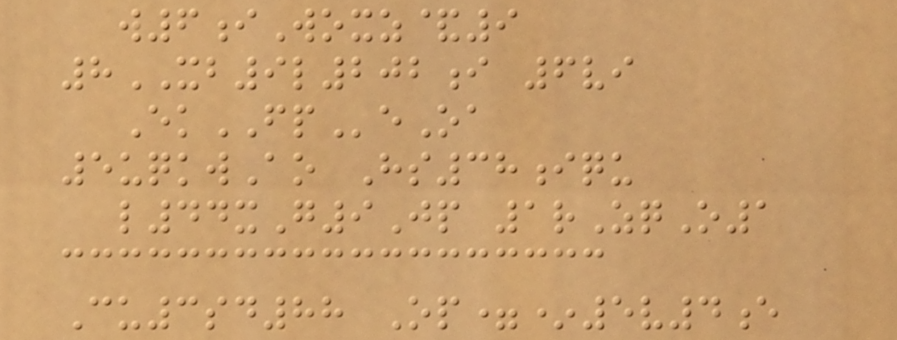w6iWoxz&9
8XB9l202i 6vi
EkFPeOa
5uqkwAo Hs38iqu
l44xG9Jp 1rZqO1
Cu3sd88 Op=*5v4e
